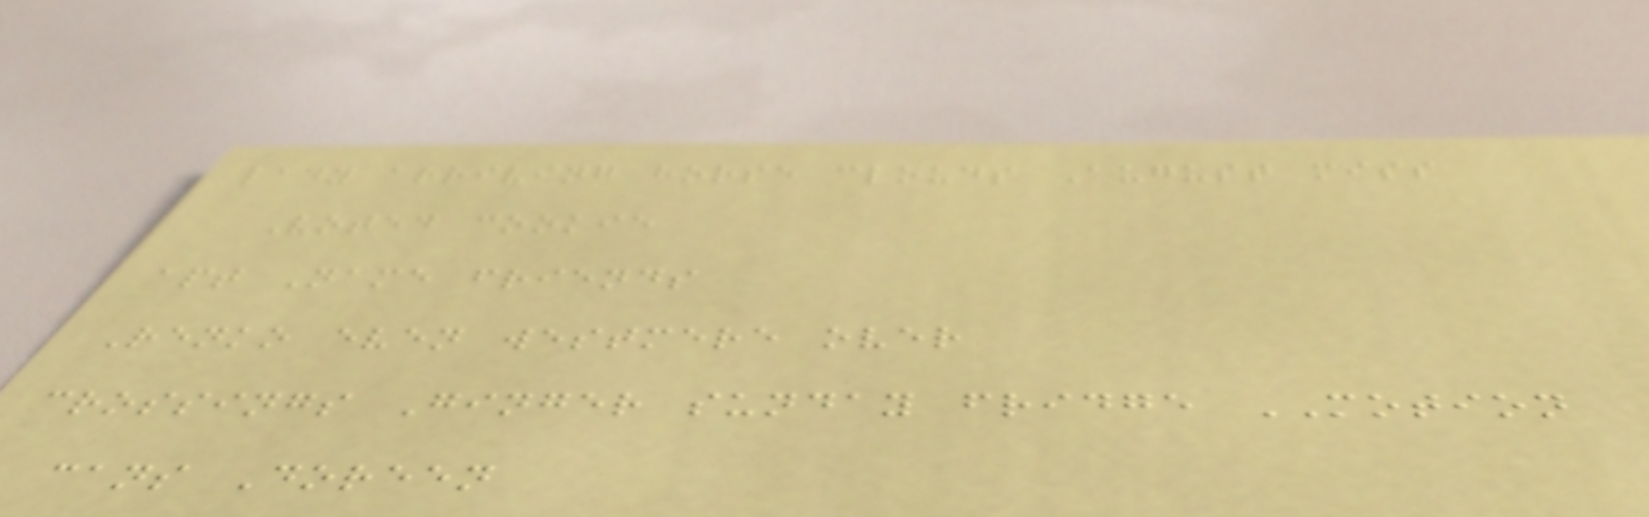lady arriving horse clouds August miss
Voted cookie
apt Name friends
Renko even westmere over
crossings Ginger sunday fridge MOTION
cans Doreen
